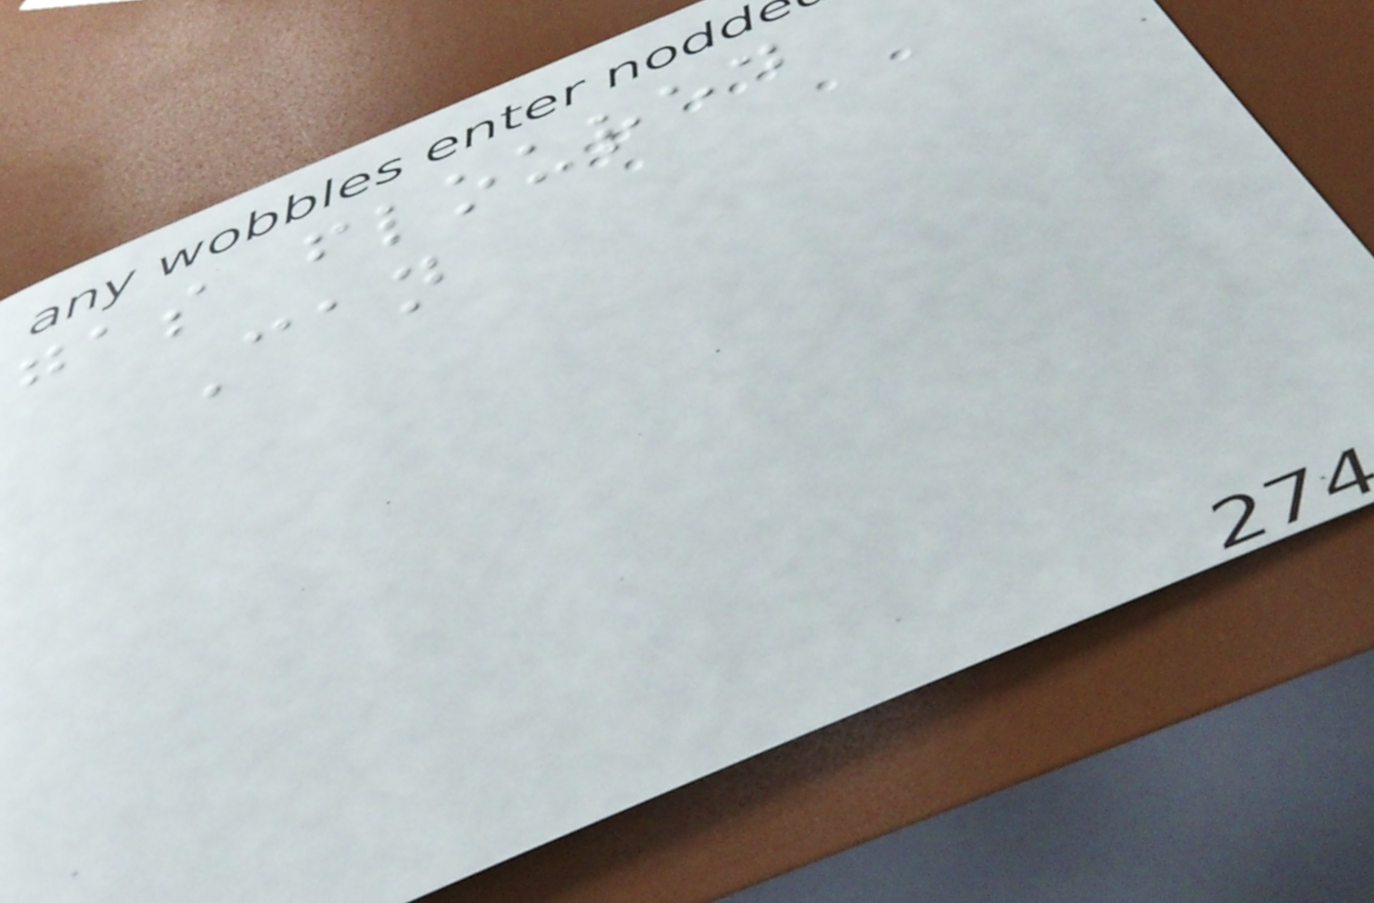gas floured
Can
